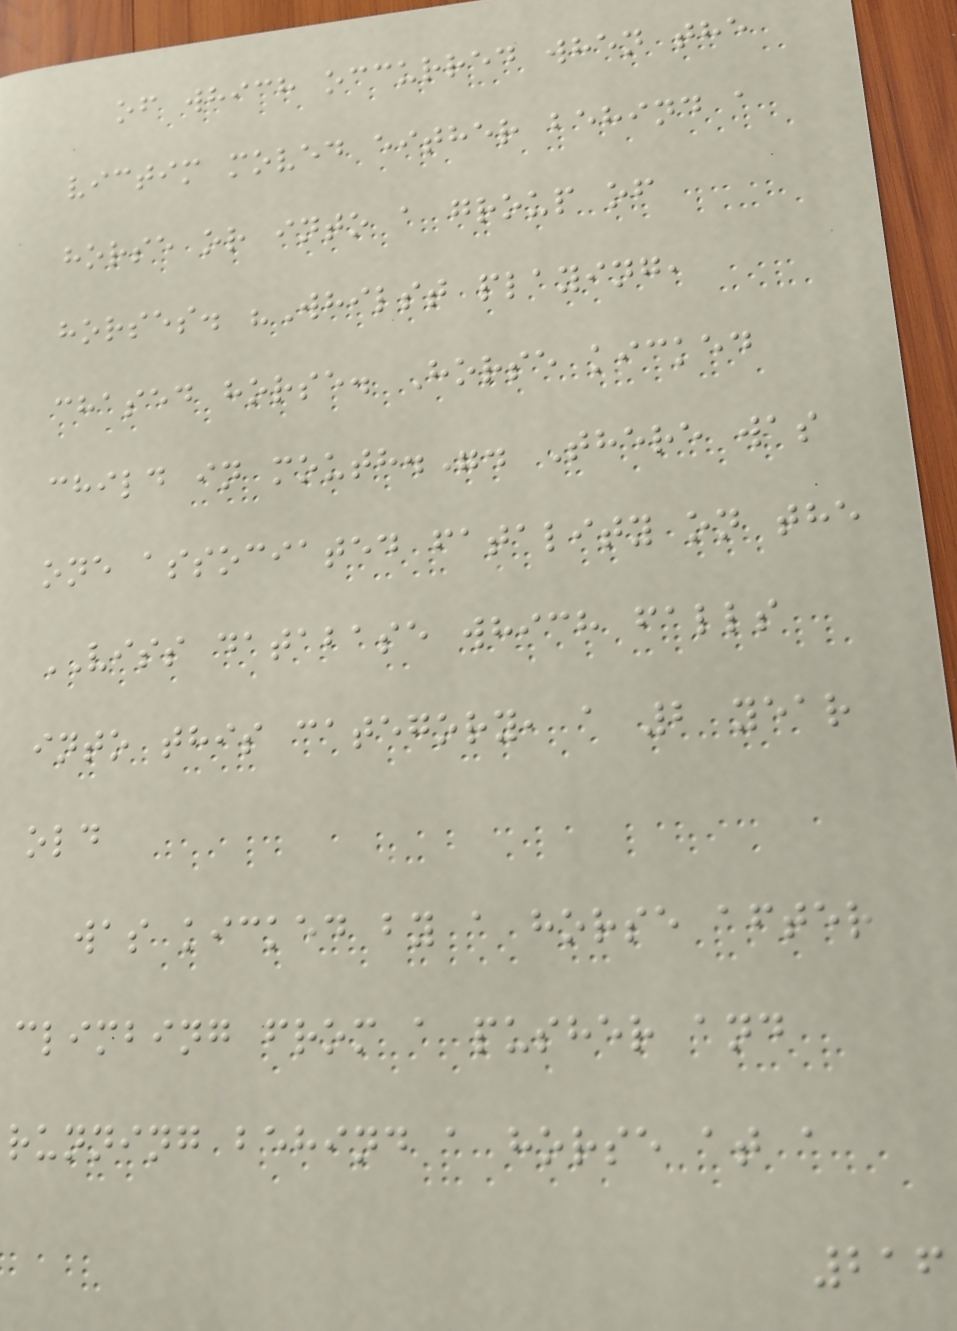of which occurred when the
victim moved either behind a
horse or into a group of
horses. "Whilst playing,
chased horse. Horse kicked
child in mouth.". There was
one associated fatality on the
VISS database which falls
into this category, a 2 year
old
was kicked by a horse after
climbing from a pusher and
running behind a horse at a
216
